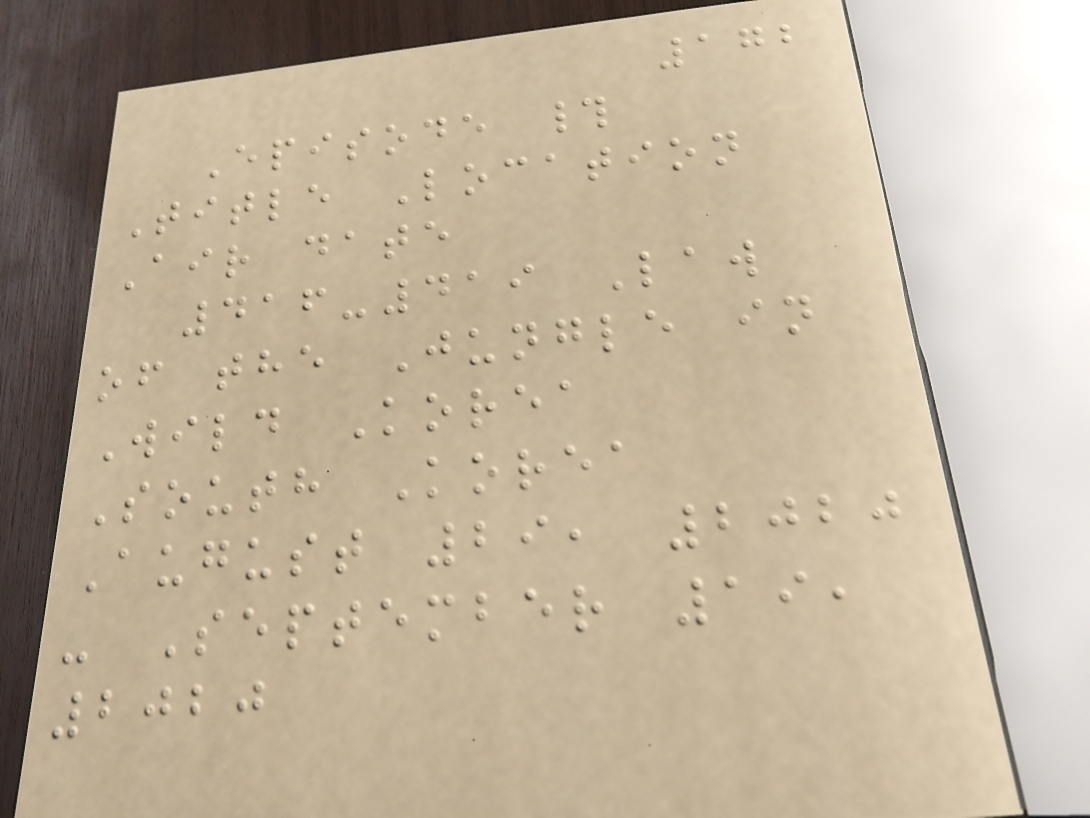172
Episode #
Title Location
Air date
416-419 Law
of the Jungle in
Wild Korea
South Korea
August 29, 2020
- September 19,
2020
